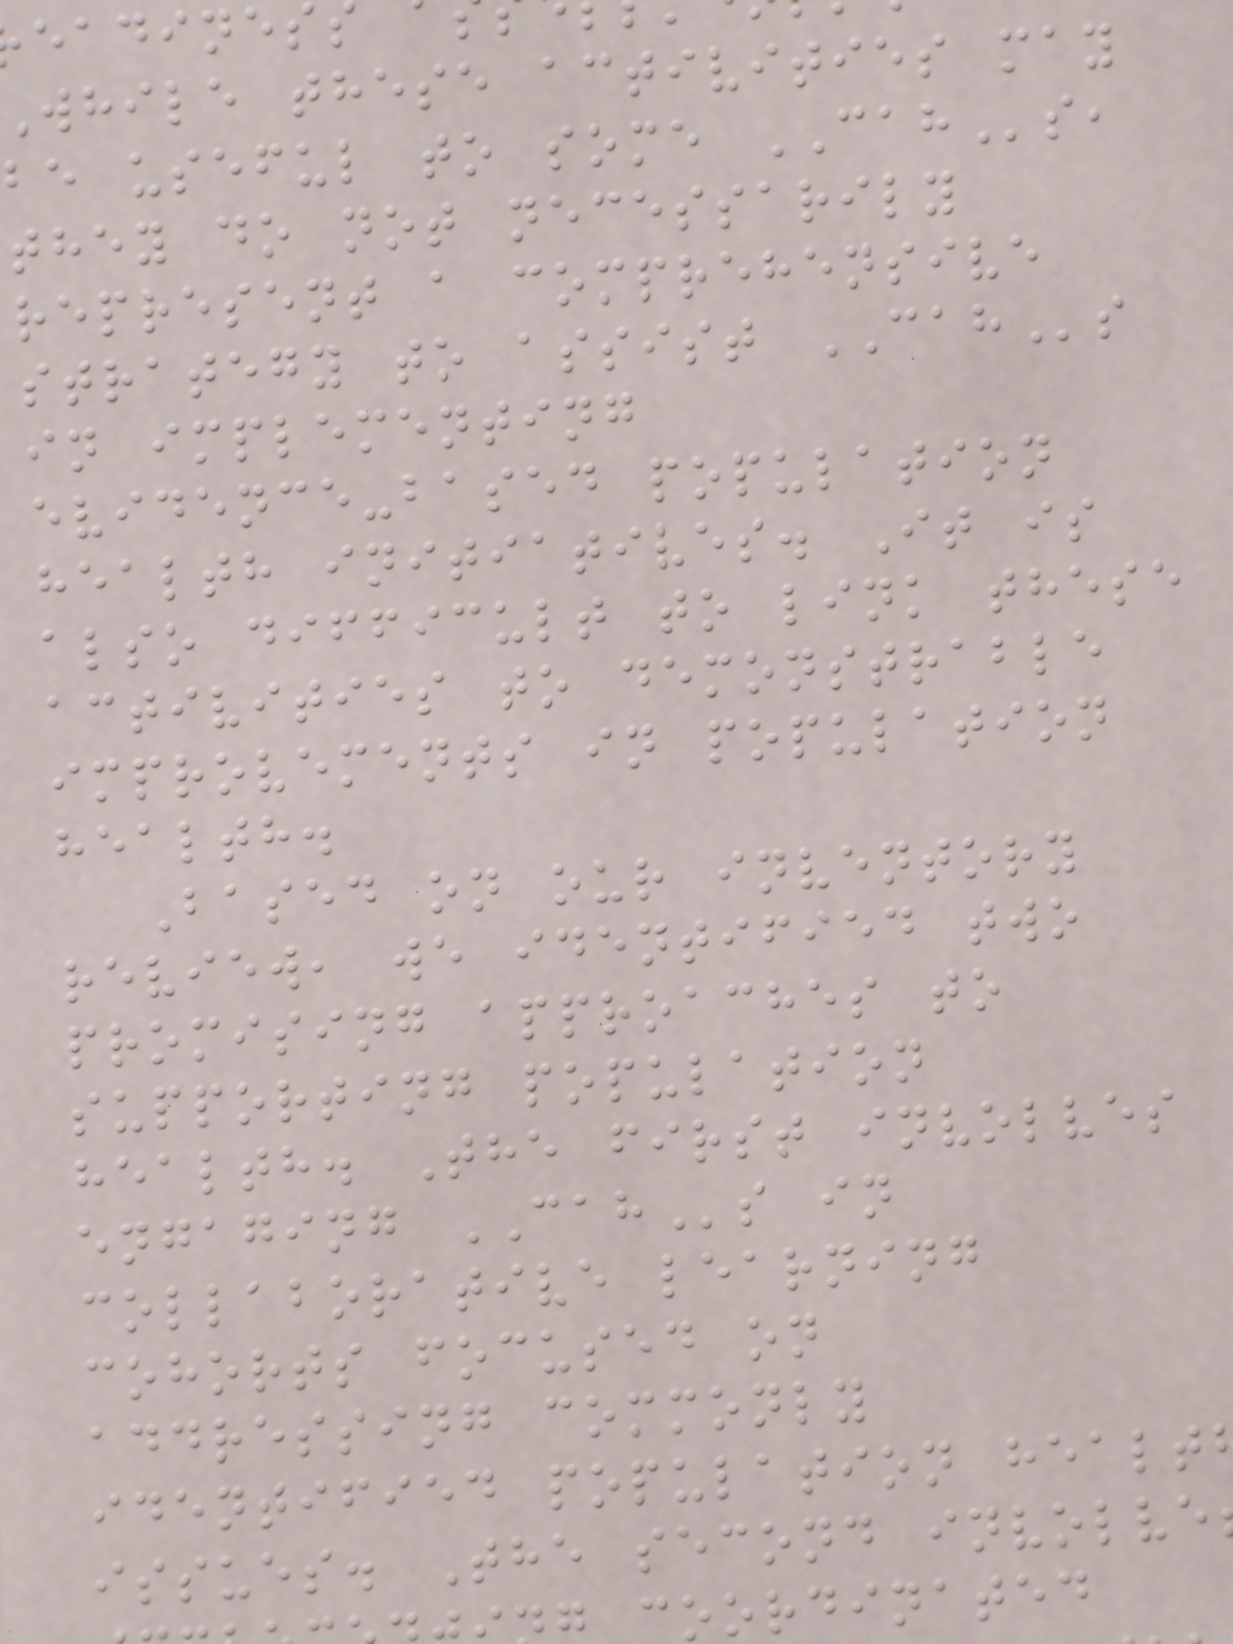while these activities may
be useful to some CAHs,
they do not necessarily
represent a comprehensive
strategy to assist CAHs
in implementing
evidence-based population
health initiatives. It is
also difficult to link these
activities to demonstrable
improvements in population
health.
Based on our inventory
review, we identified two
promising approaches to
supporting population
health. The first involves
engaging CAHs in
collaborative learning
cohorts focused on
addressing commonly
identified population healt
issues. The second involve
coordinated
